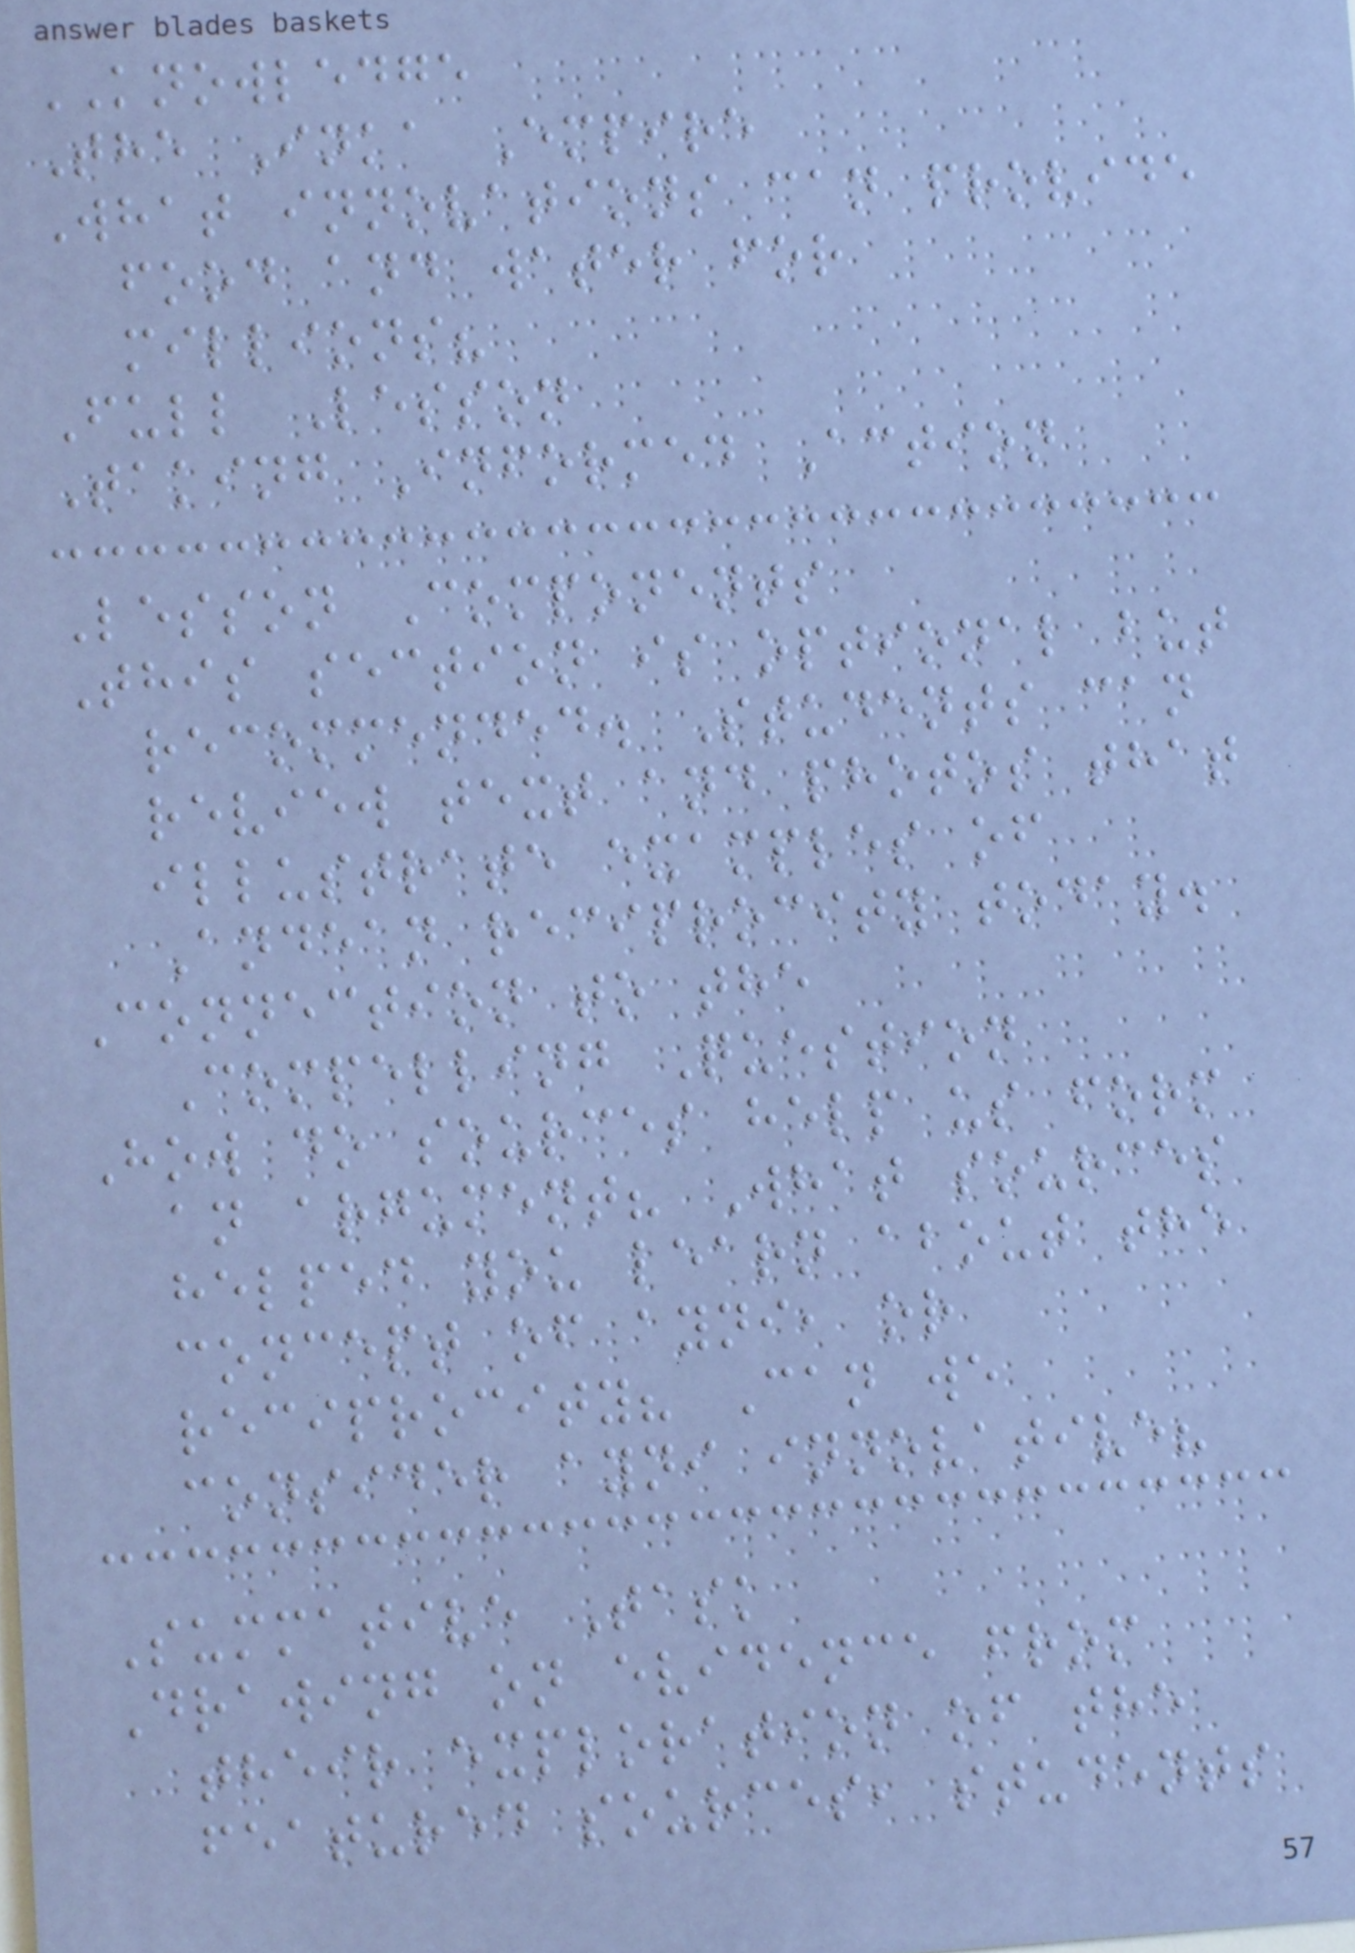KNOWLEDGE
The Inka Empire
What innovations can provide
food and water for
millions?
Full Lesson
Taking Informed Action
Lesson Components
This section is optional but
recommended. Students can
review text and photos that
illustrate examples of
Andean reciprocity today.
Connection to the
Compelling Question
How do sources help us form
an argument? What sources
helped you learn about the
concept of ayni, or
reciprocity? Can we
consider ayni innovative?
Summative Task
Drawing on evidence from
their exploration of the
featured sources, students
